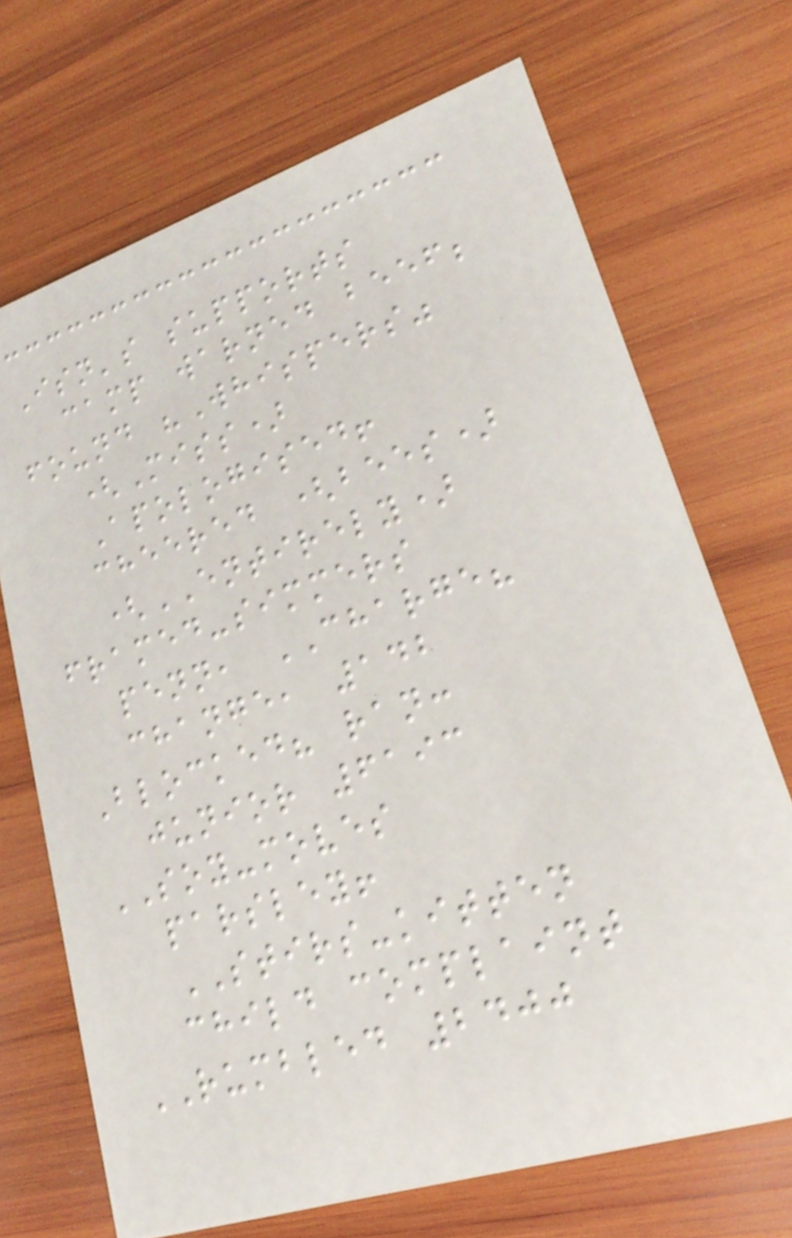Isn's supports
camp warned beef;
found "Whispers"
(Miss)
Apologised!
cheered (bees)
(ENTIRELY)
framed-simmers
penn, CHARGE?
change, 142
Blocked? ran:
junior 6193
SOY-moves
parsley!
STIRS-kitten
child complaint
RUMBLED 2400
